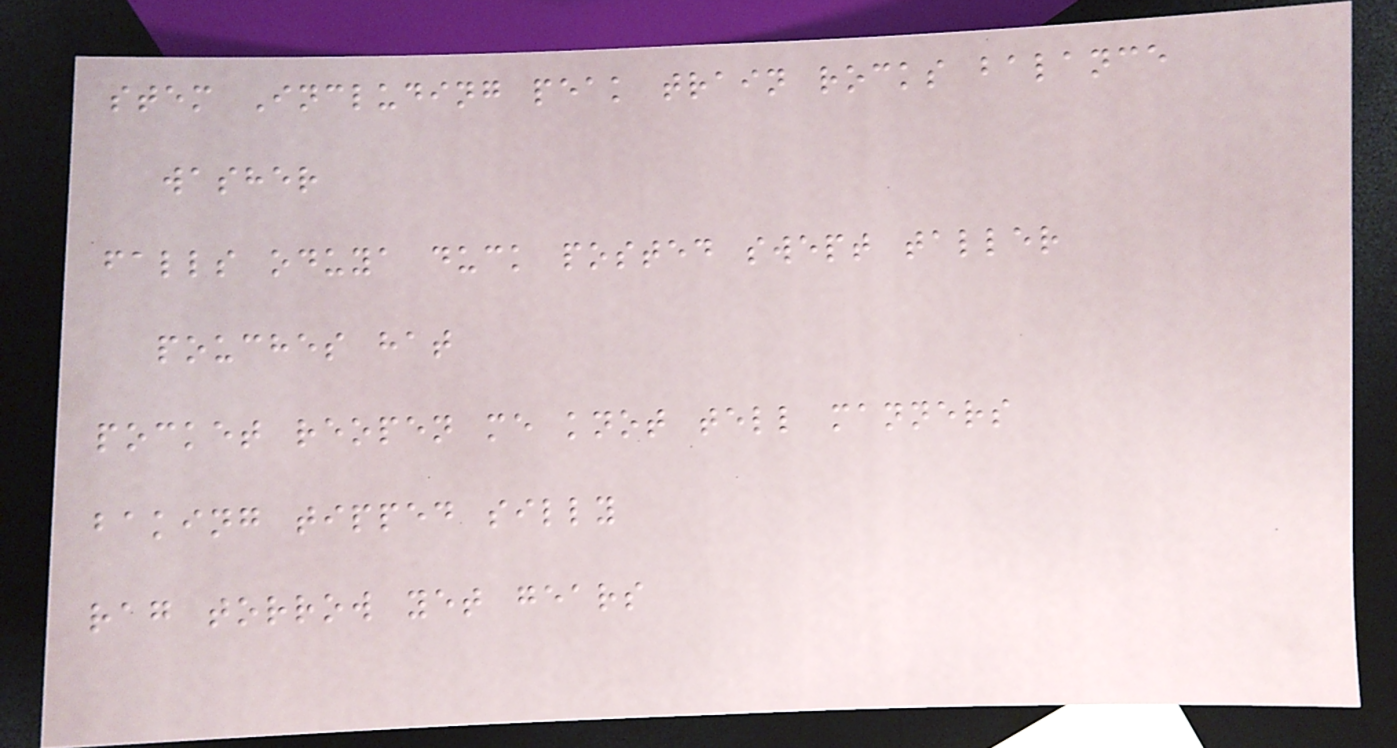stem Including peak train rocks balance
washer
falls oduya duck posted swept taller
pouches hat
pocket reopen me knot tell manners
baking tipped silly
rag torrow yet gears
